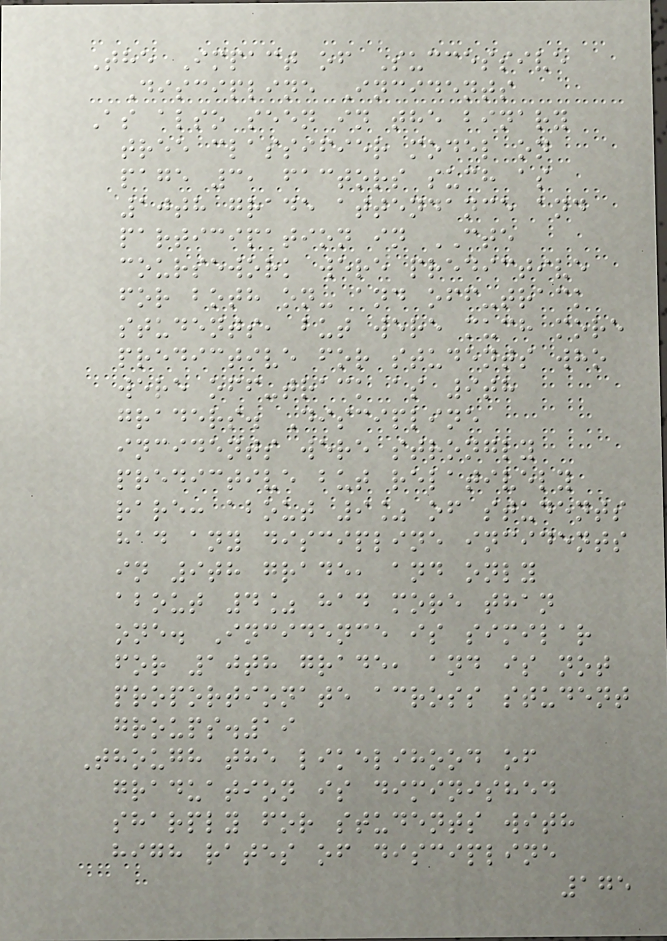The Impact of Successive
Discipline Incidents
As also seen in the binary
tree classifier model on
page 3, factors such as
10th grade attendance and
participation in CTE
coursework were predictive
for both on- and off-track
students, but were much more
predictive for students who
were off-track as 9th
graders. Discipline
incidents were strongly
predictive but relatively
rare: about 9% of students
had any discipline incidents
in 9th grade, and only
about 4% had more than
one. Incidence is similar
for 10th grade, and is not
proportionate across student
groups.19
Though the likelihood of
graduation is diminished
sharply for students with
high rates of discipline
175
